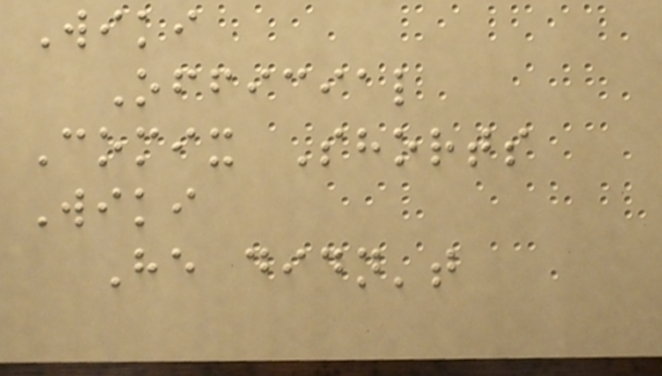Wiki
Official
Comix Shorts
Wiki
He didn't
